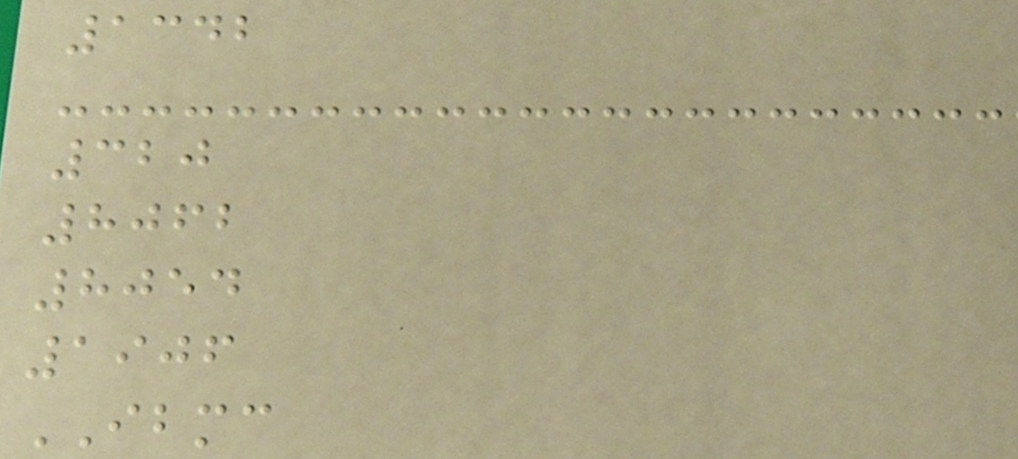1342
320
8062
8054
1906
IBMC
